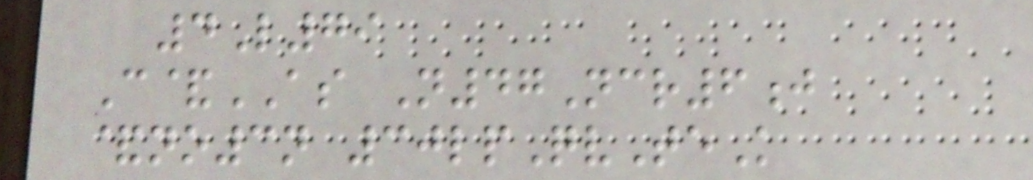4L79
C&AS N47Ncr6j
&no3n 30lpQvTeK
